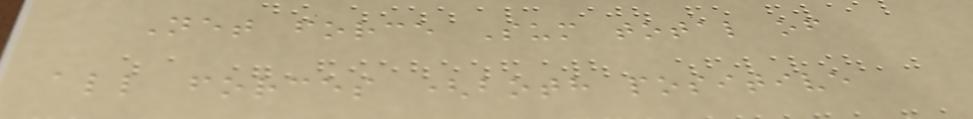Net force Sum total of
all forces (both positive
